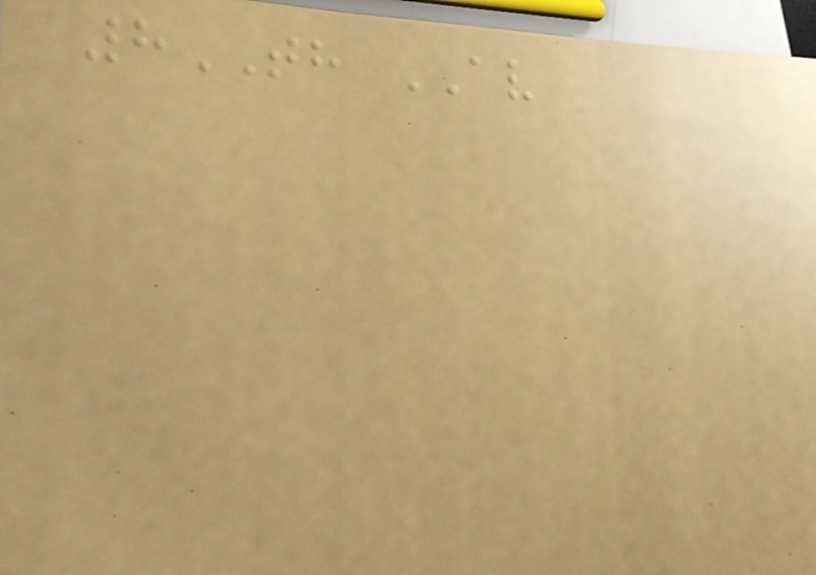8TH AV
